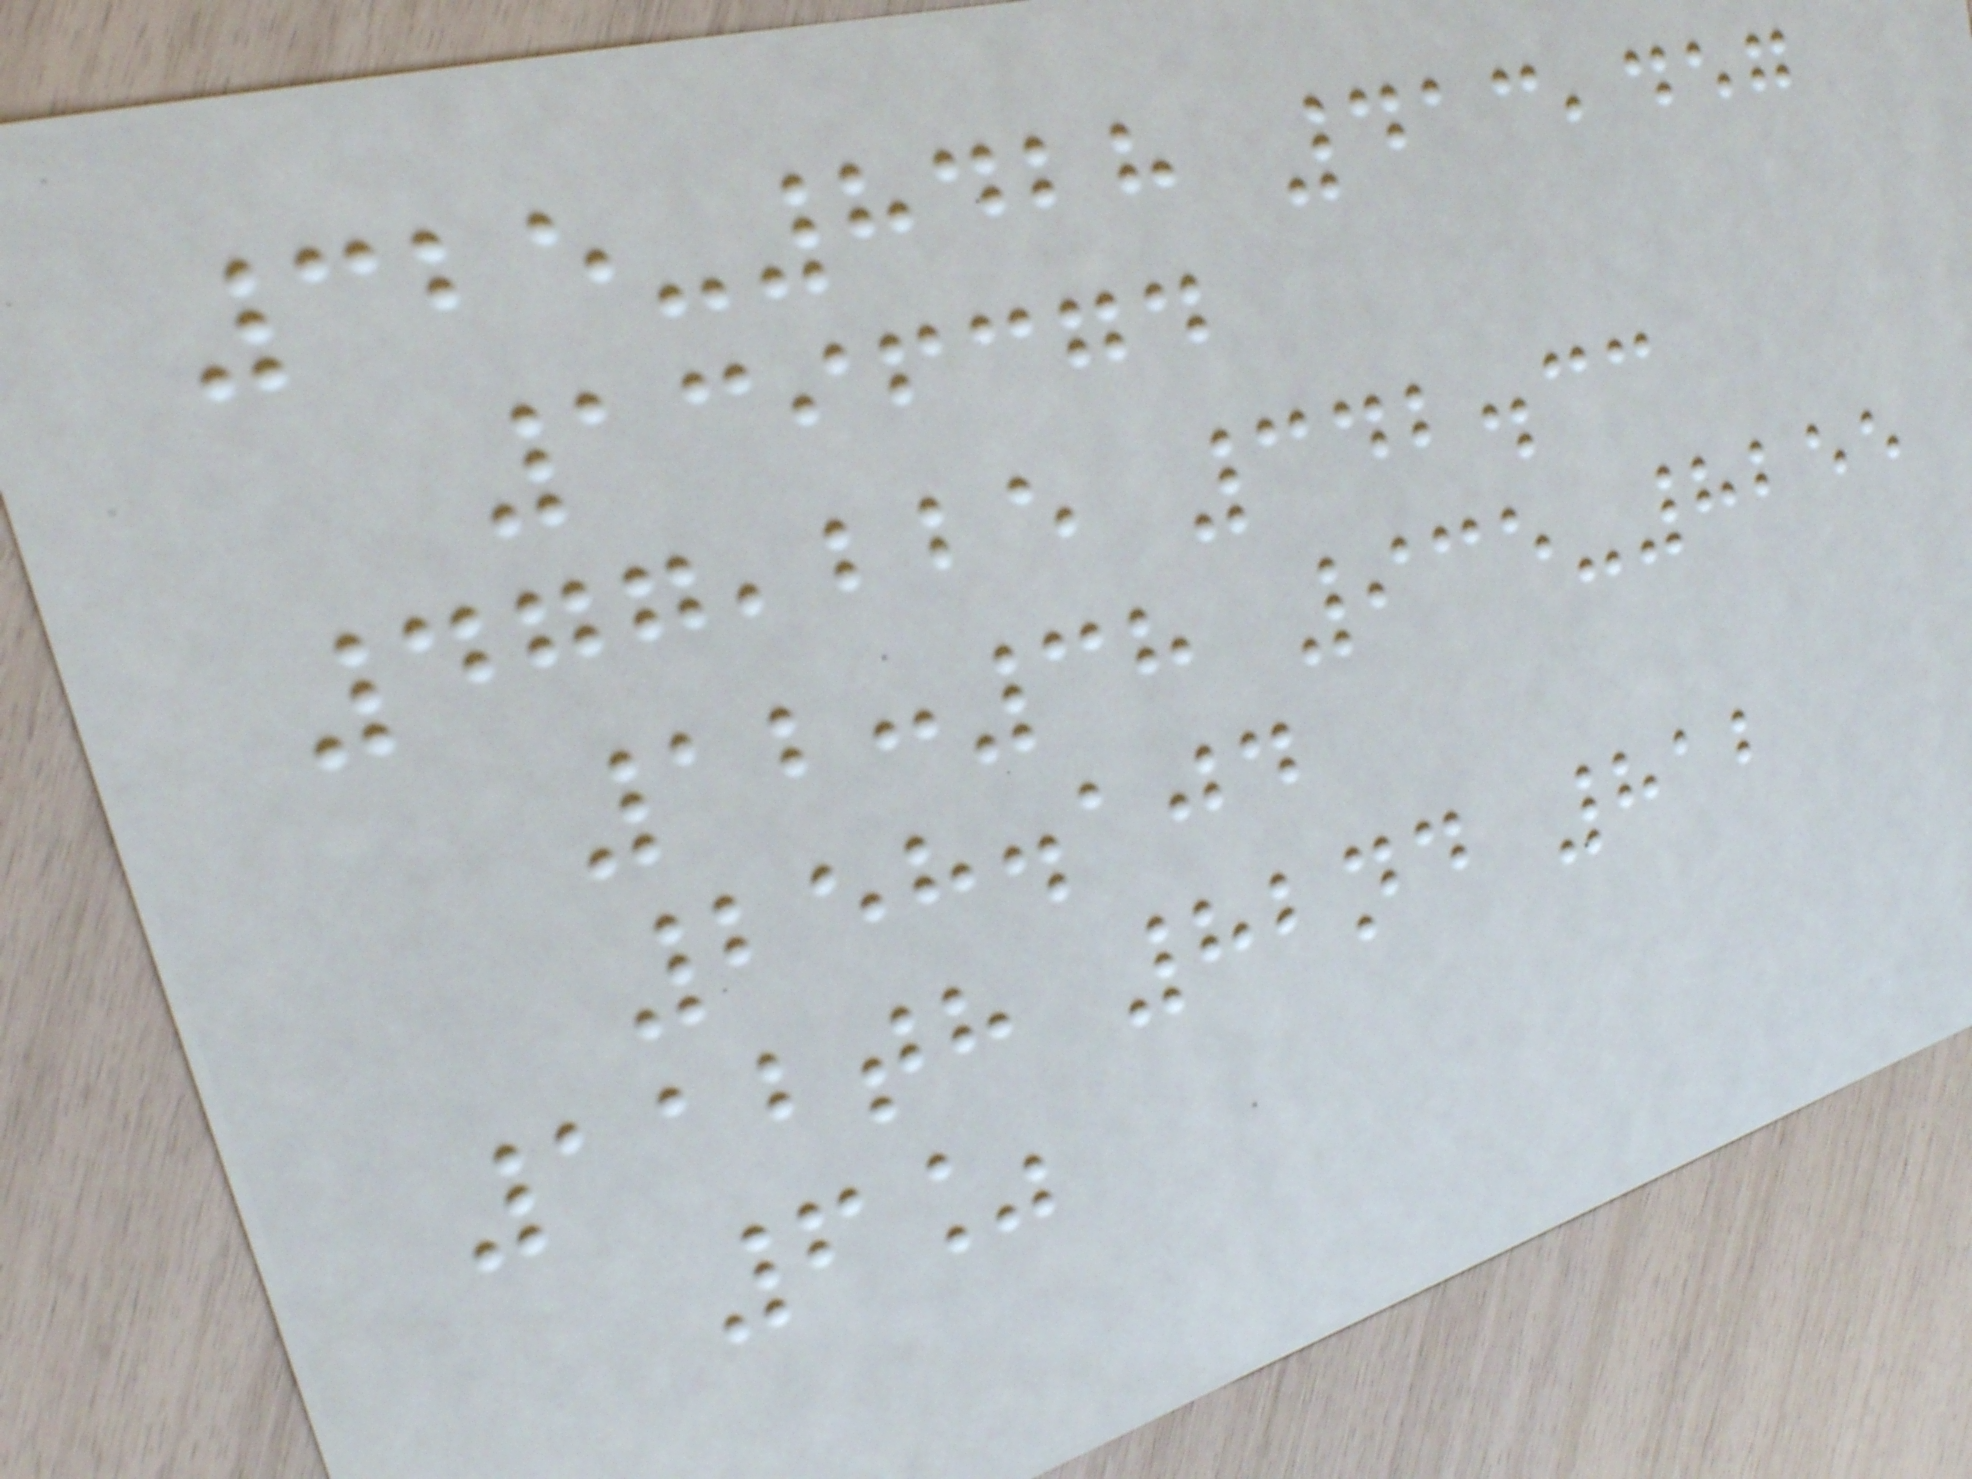325-8428 413,457
1396374
477,225 342.33
12:38 935-8255
258.104
112th 82nd 812
6%
